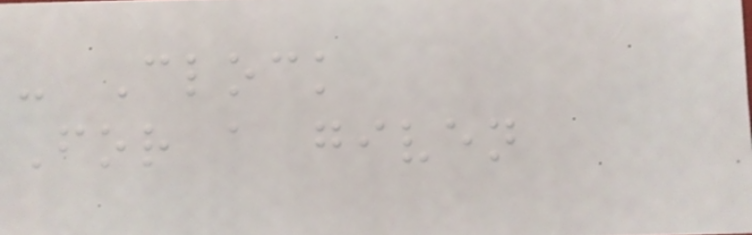- Clock
For a given
